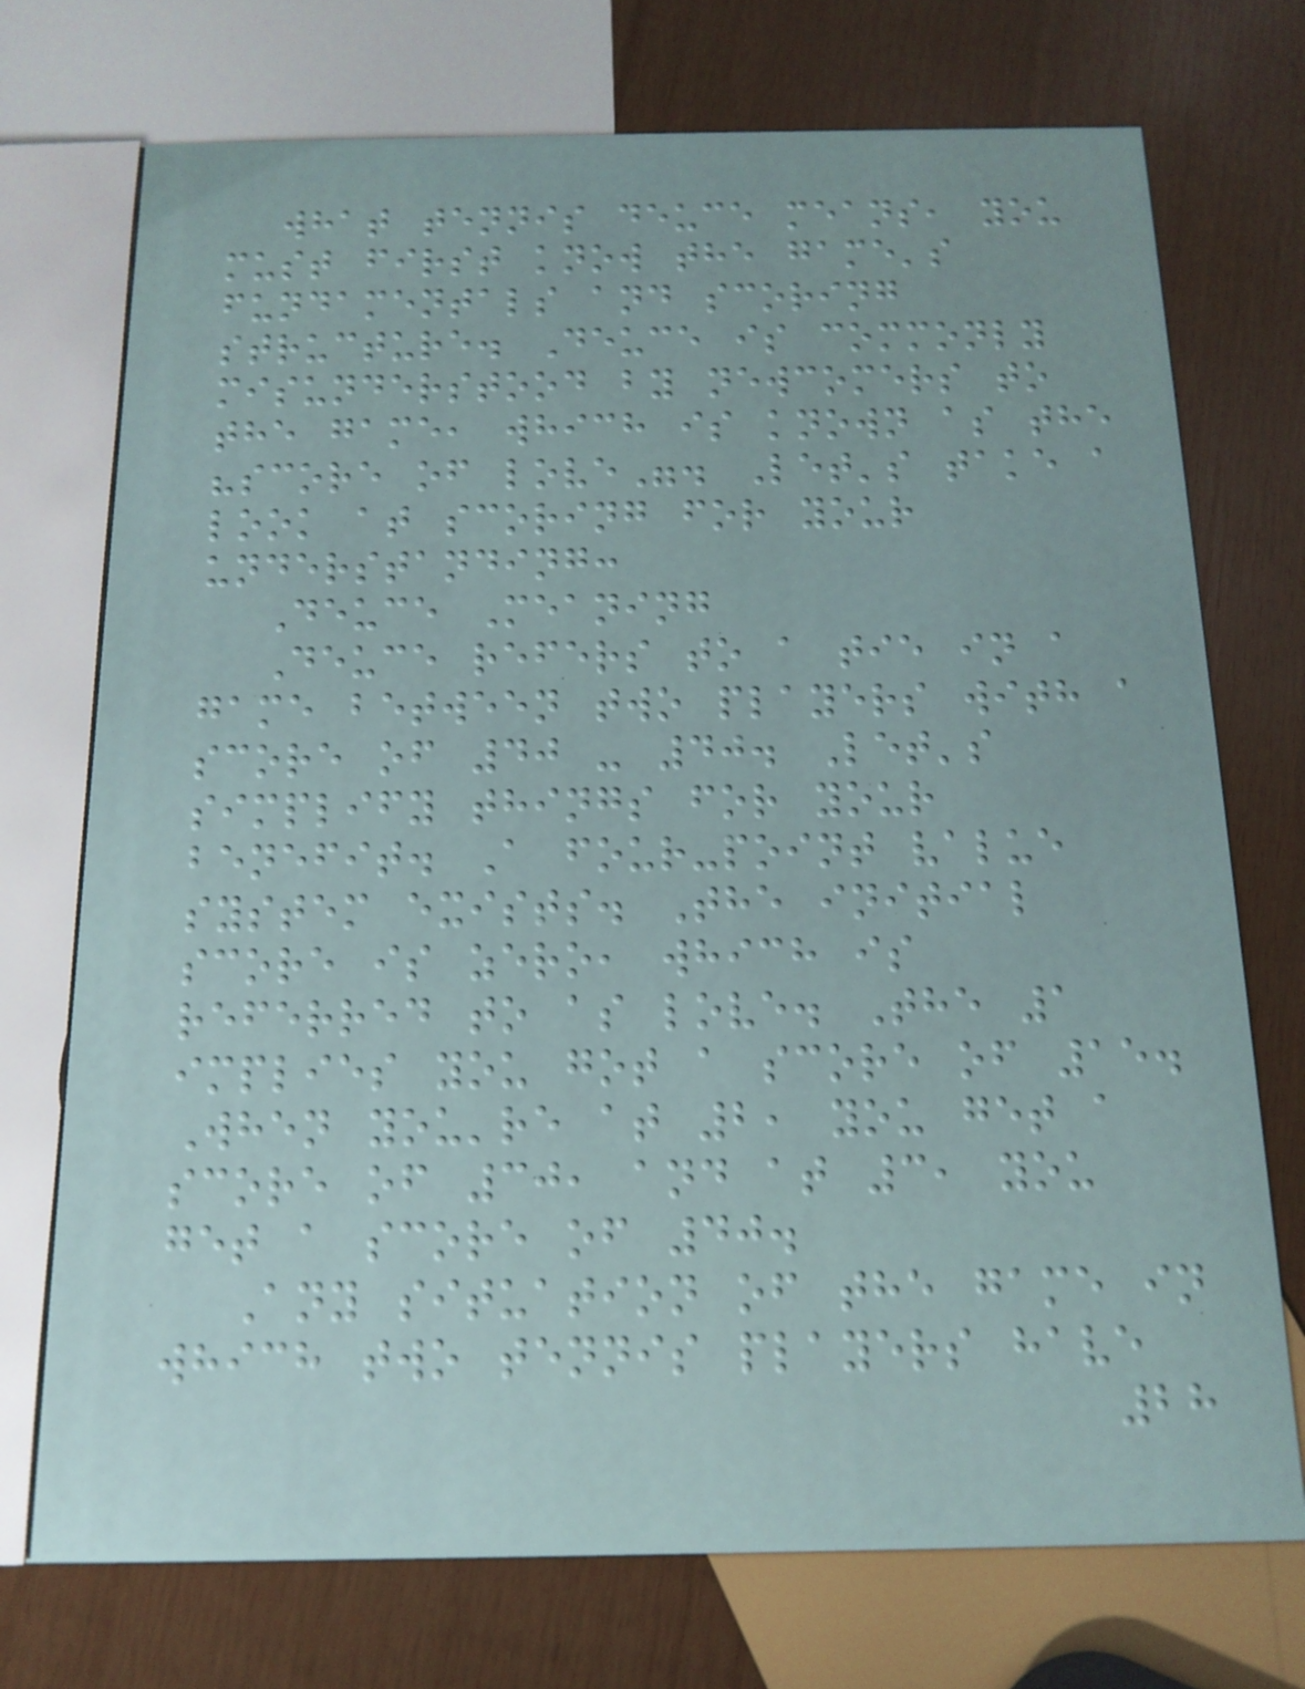what tennis deuce means, you
must first know the game's
fundamentals and scoring
structure. Deuce is commonly
misunderstood by newcomers to
the game, which is known as the
"score of love". Let's take a
look at scoring for your
understanding:
Deuce Meaning
Deuce refers to a tie in a
game between two players with a
score of 40 - 40. Let's
simplify things for your
benefit. A four-point value
system exists. The initial
score is zero, which is
referred to as love. The 1
implies you got a score of 15.
When you're at 2, you get a
score of 30, and at 3, you
get a score of 40.
Any situation of the game in
which two tennis players have
28
